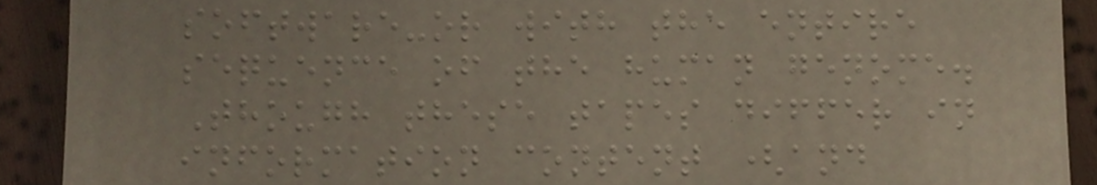software-or with the entire
sequence of the human genome.
Though these tapes differ in
information content (and
